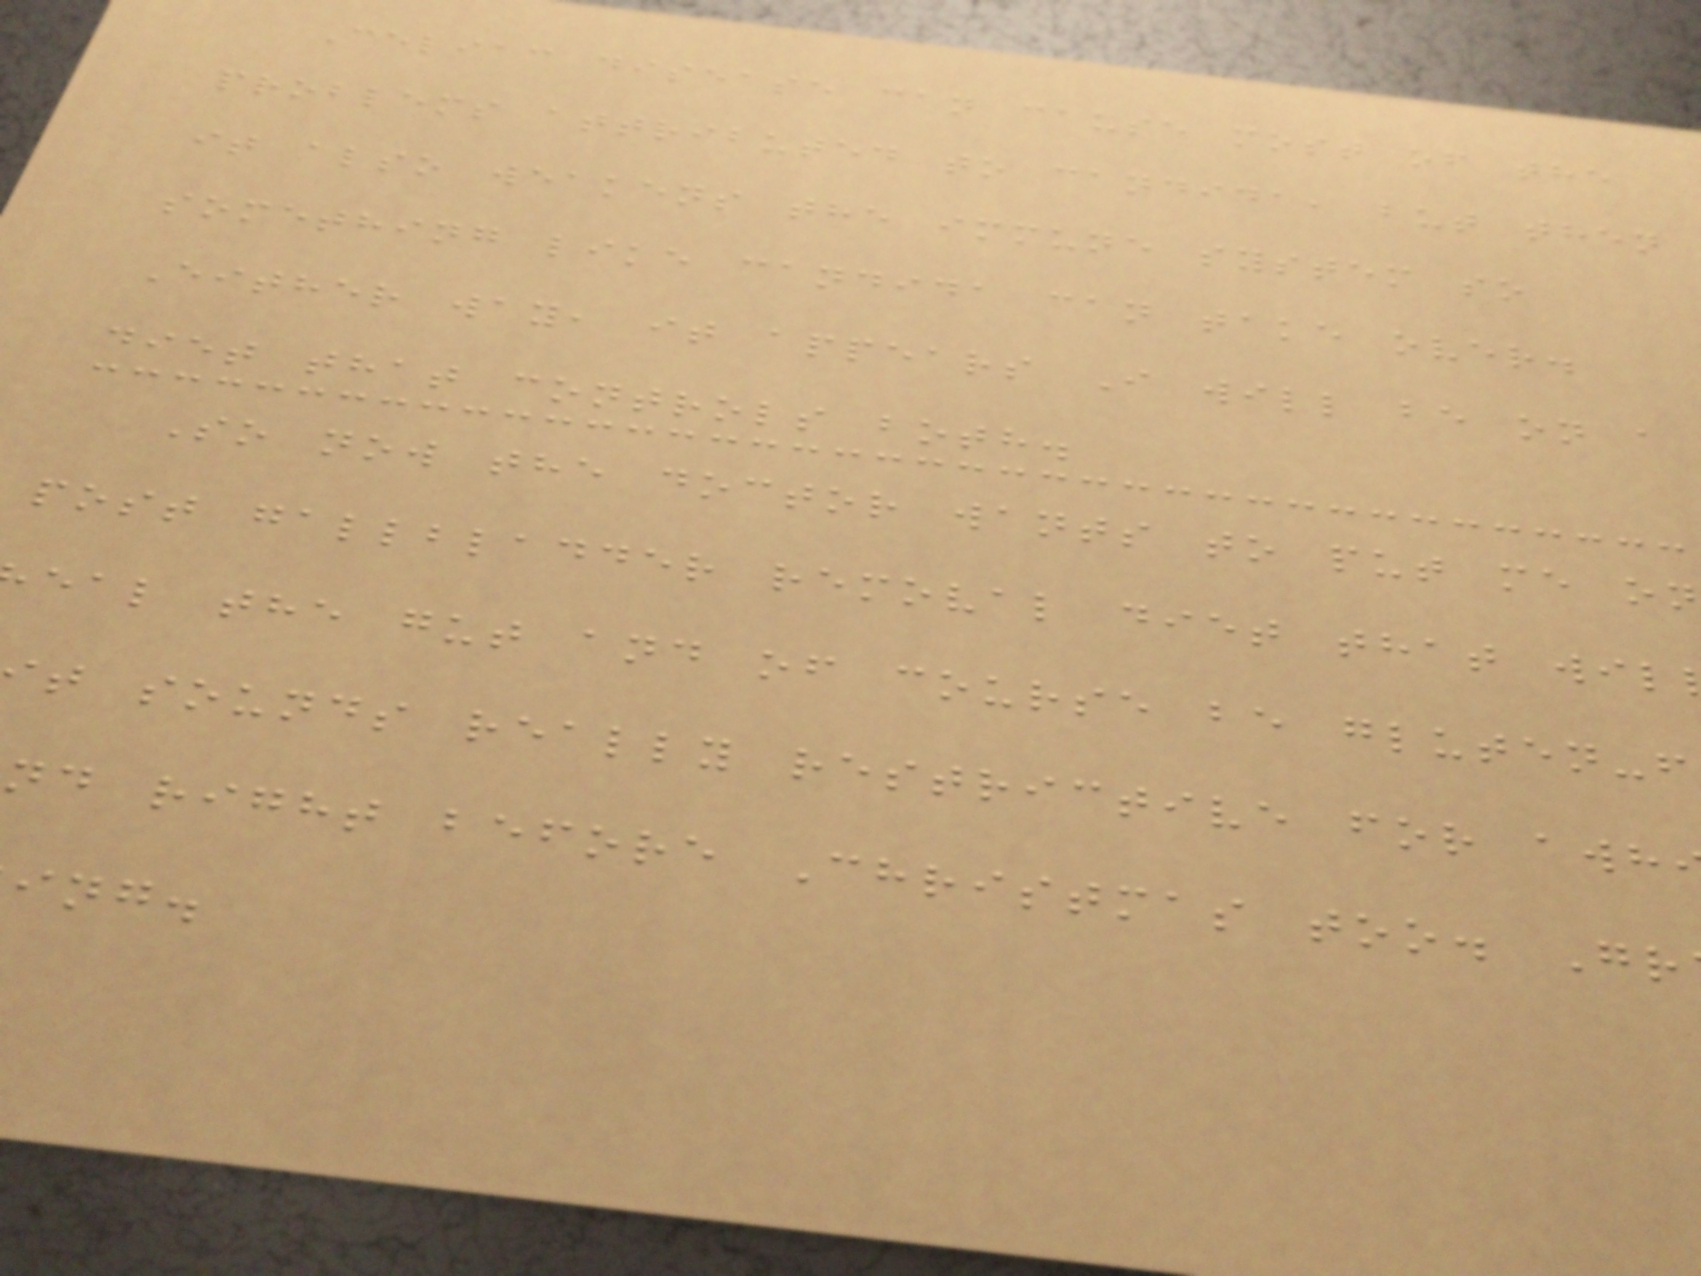Celiac disease can cause most of the
problems attributed to candida, but then
it also weakens the immune system so
something like candida can take over.
Either way, it appears I will be on a
diet that controls both.
So now the doctor wants to put me on
post gallbladder removal diet that wil
eal the gut and of course be gluten-f
t sounds really restrictive for awh
nd right before Christmas too. Gr
ing.
